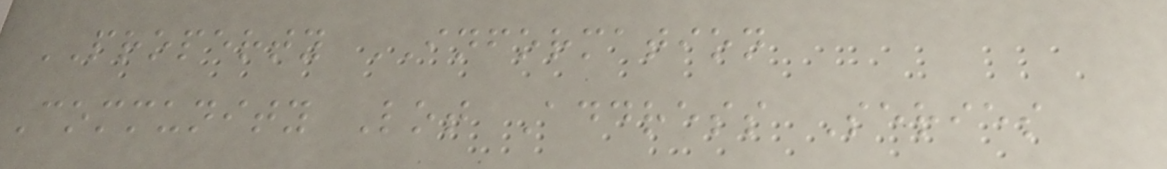PROPERTY INFORMATION
Community Lot Address Series
